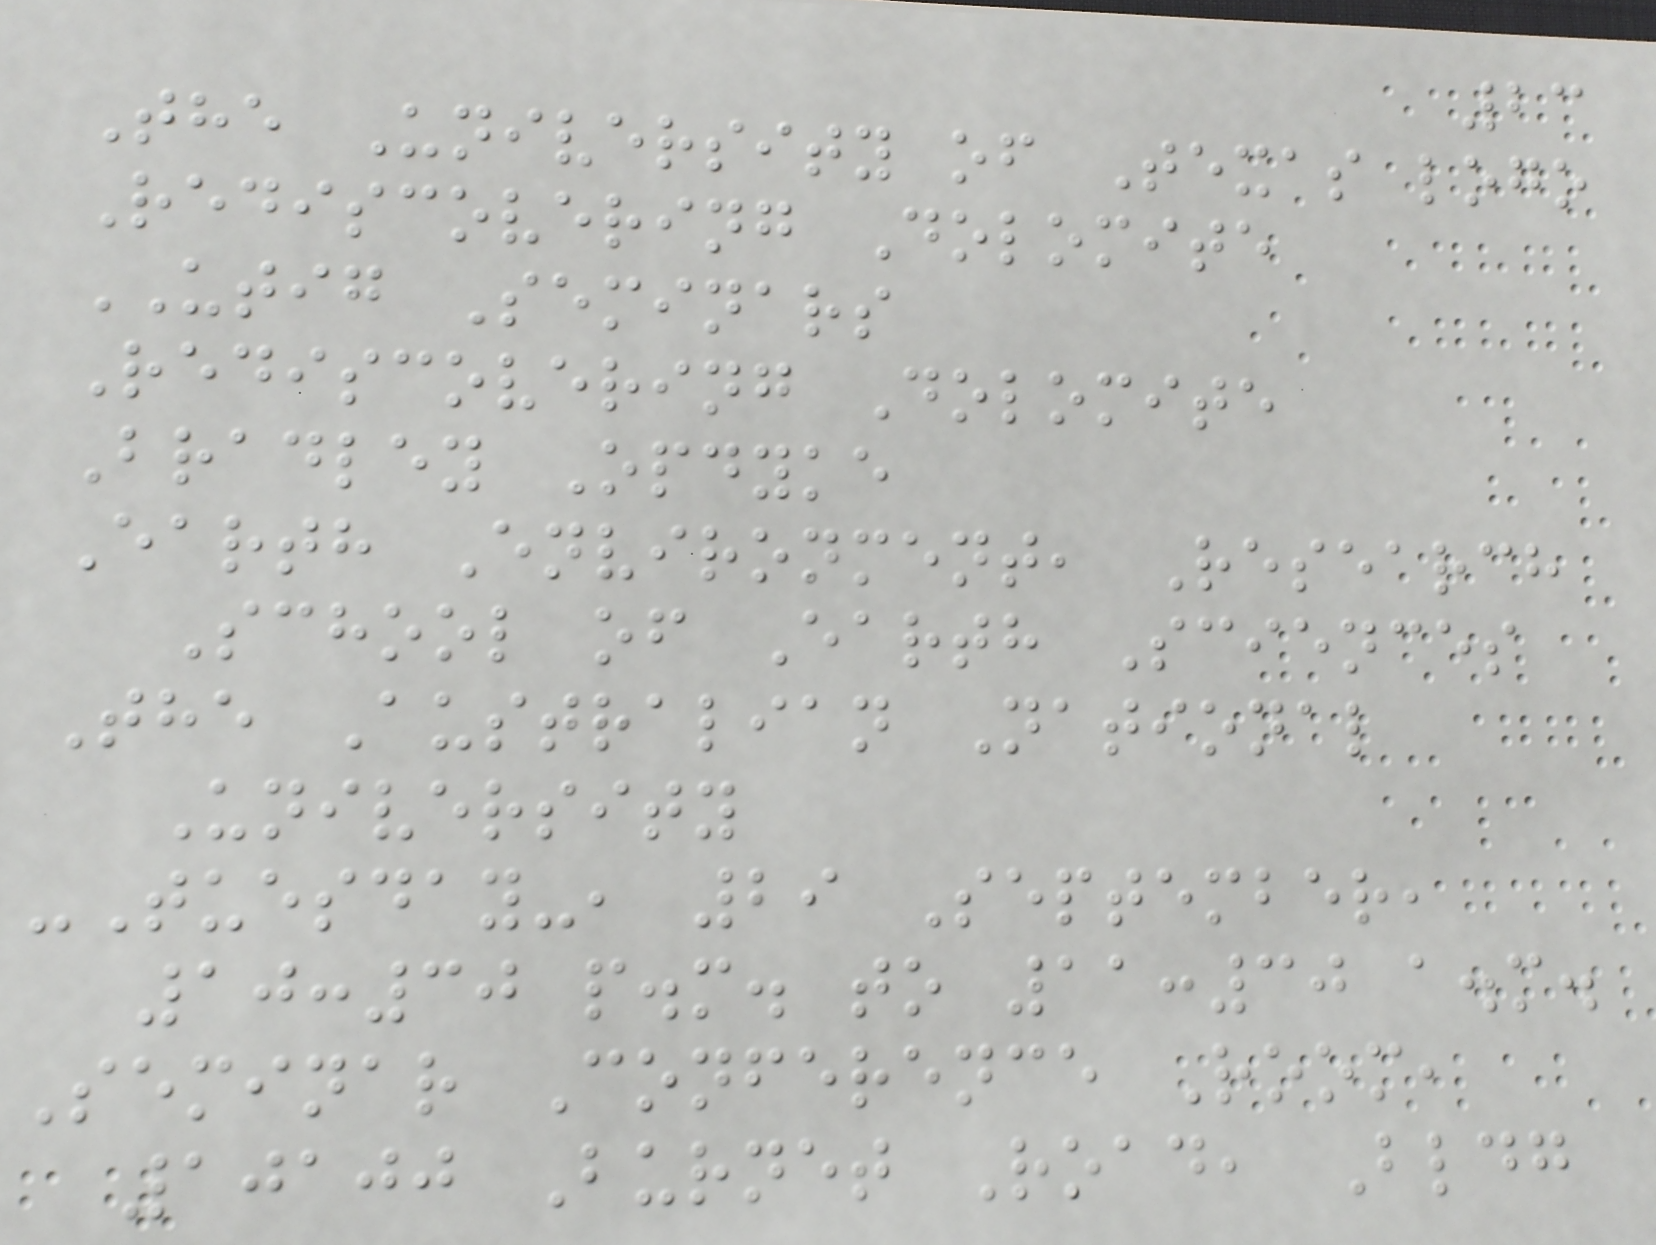23
The University of Texas logo
Rediscovering Dolomite
UTIG Seminars
Rediscovering Dolomite
Bradley Opdyke
Earth Environment, Research
School of Earth Sciences
The Australian National
University
-Tuesday-, 29 September,
10:30 p.m. to 11:30 a.m.
Seminar Conference Room,
10100 Burnet Road, Bldg
